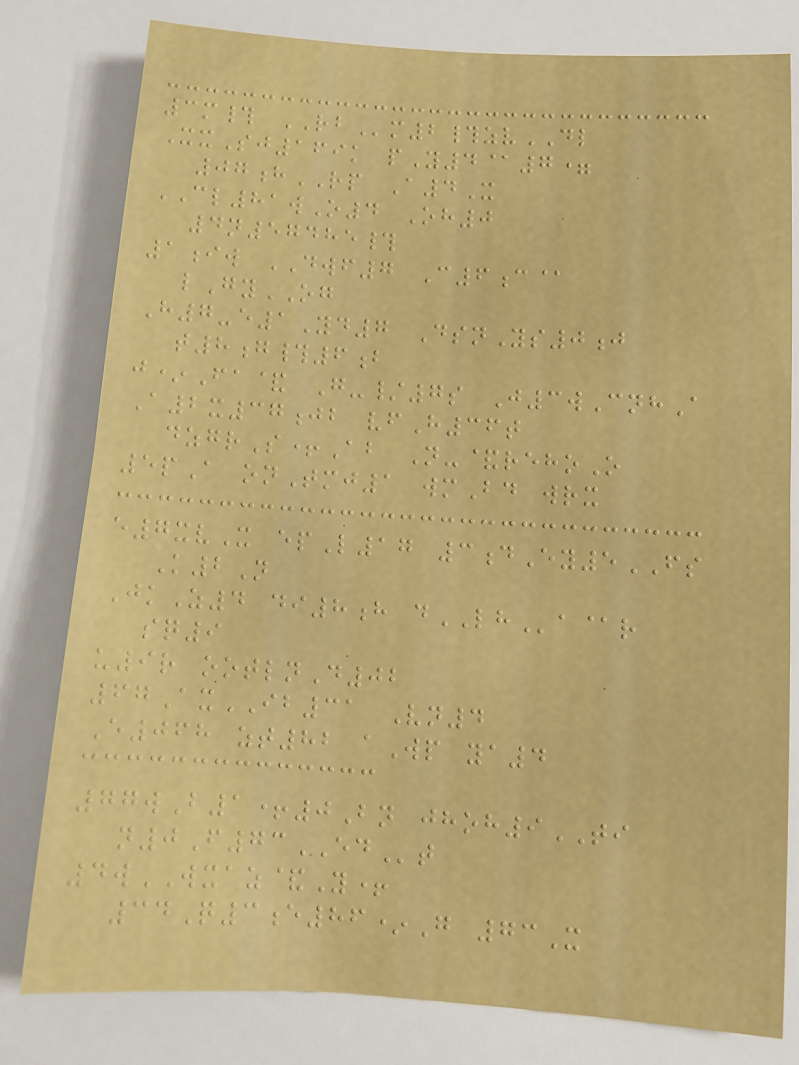3m# RBm2#zvDL
XxSj169k pY4@7=
07hRP A4X
CL81wO4 Oh0
4n57485#
1iw DWF7 C6c@
lGyOG
H7-e1Yd7 DsnYs0j
t8g#6b
j*Fa& G-/7s J3wCnhA
A2x37jb vfH36t
dzgrS+Ab N-&rehoO
5pA onTmj1 wmBd wrx
e7xvX epL17 3dEy5FS
K2N
JkZ4 di8h dLHa@r
sq9
u9r ootlnD02
67AxIB31 Vn4
E068 zt82 aWp ya4
77wB1+0Bn jhoh9TI
n0F73EDt
4wWXAZ&Y+
34Q3e86*G 73X
